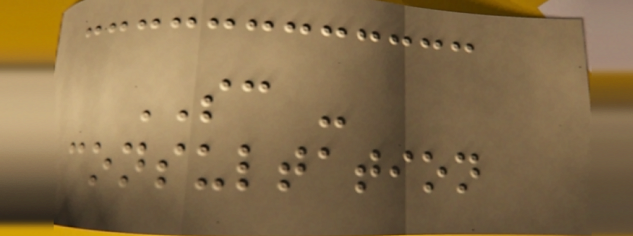SC -
consultation
